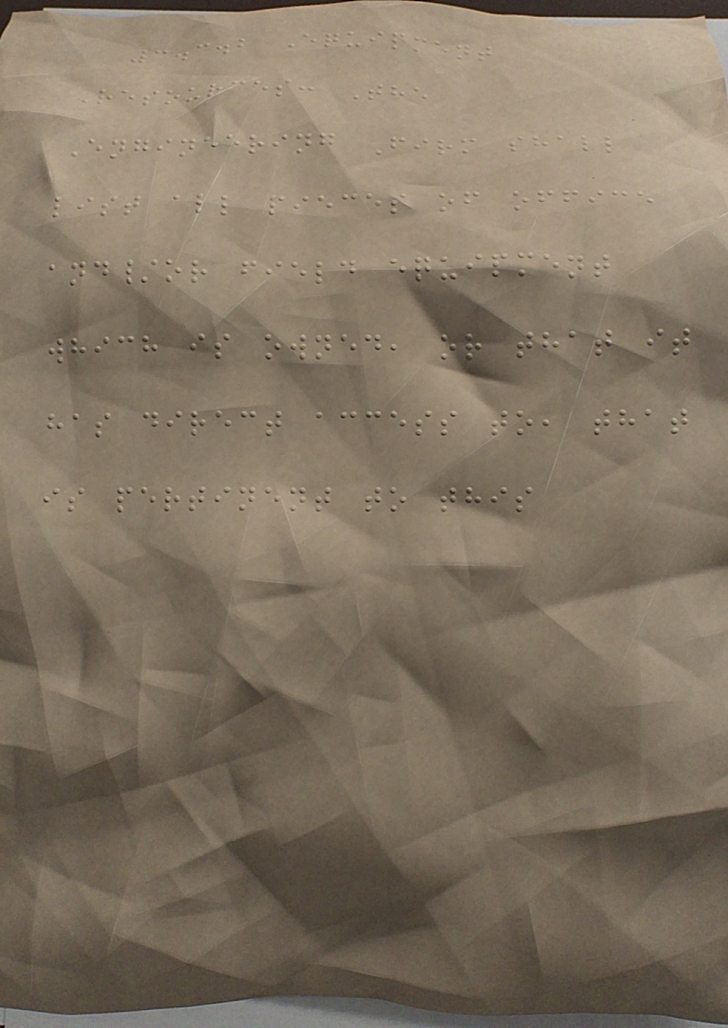3.3.2 Equipment
Resources: The
Engineering Firm shall
list all pieces of office
and/or field equipment
which is owned, or that it
has direct access to, that
is pertinent to this
